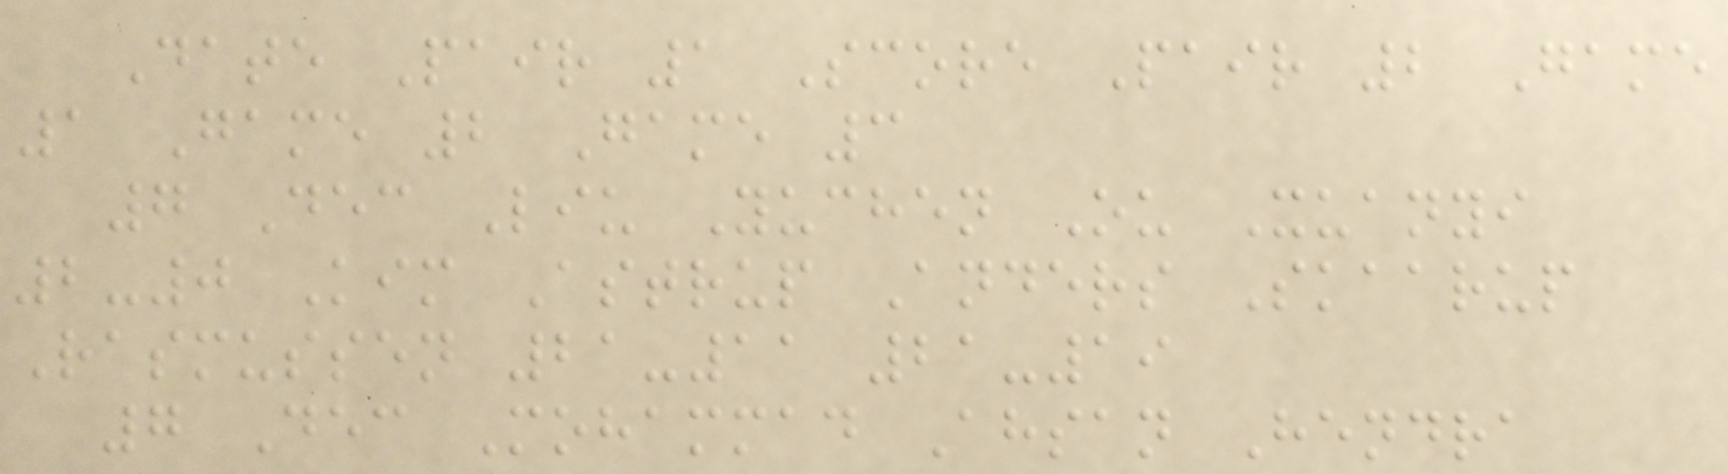Date Pair 1 Score Pair 2 Game
1 Game 2 Game 3
7 Dec Liu Yuchen Ou Xuanyi
2-0 Kim Astrup Anders Skaarup
Rasmussen 21-11 21-19
7 Dec Mohammad Ahsan Hendra
